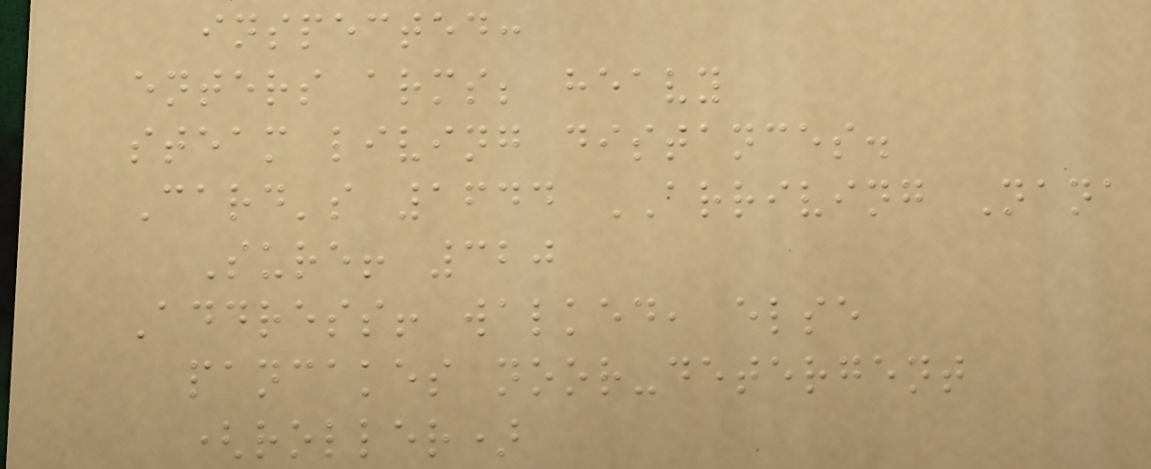inspected:
enters arms; heavy
steam living distances.
Card's 1644 ARRIVING Nana
Sure! 320
Address! walked, else
pancakes noor-detergent
(roller)
